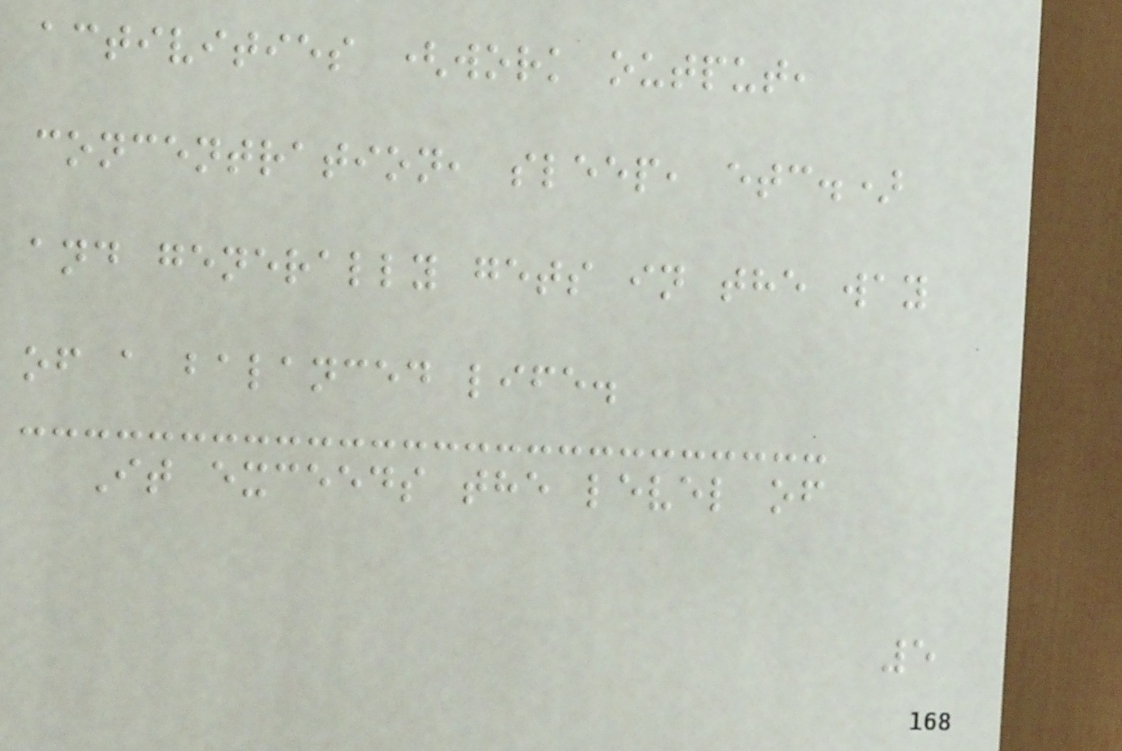activities (work output,
concentration, sleep, etc.)
and generally gets in the way
of a balanced life.
It exceeds the level of
5
